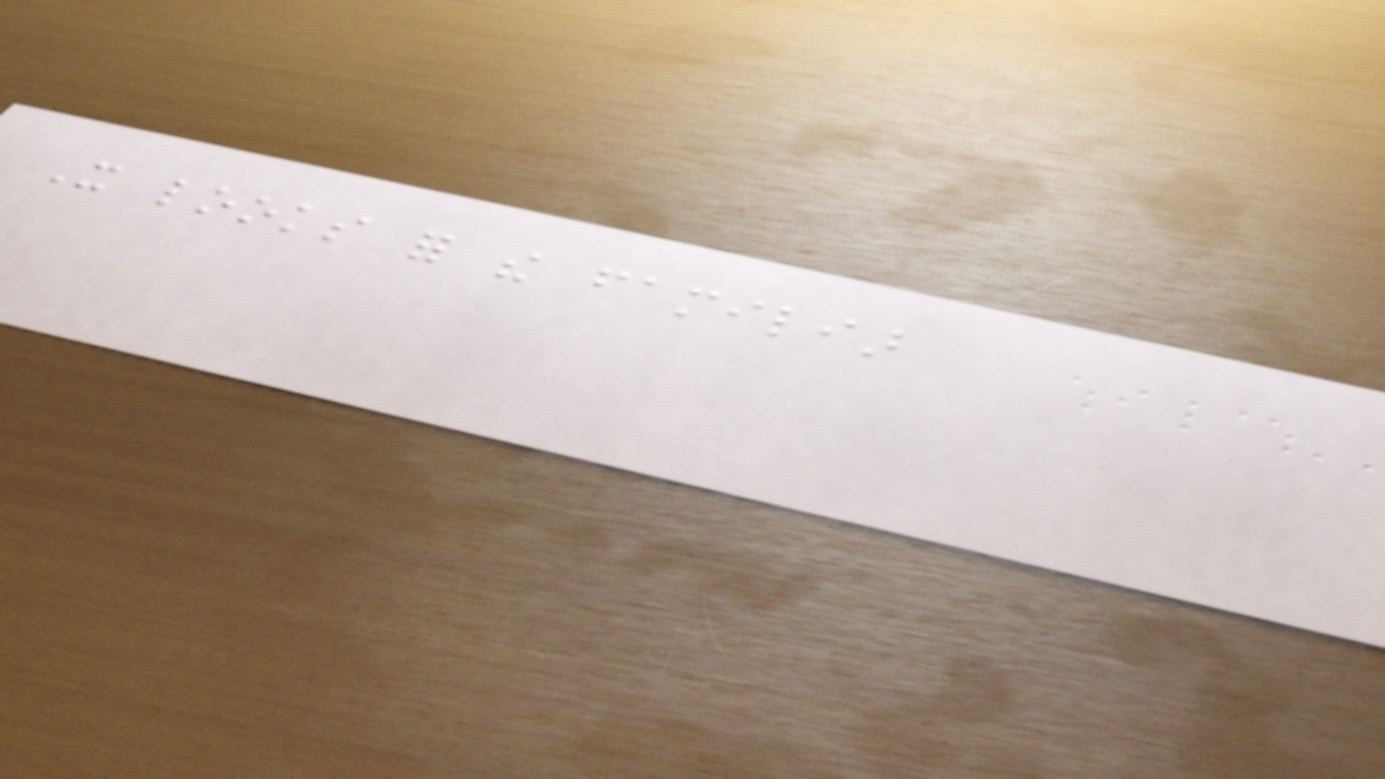It looks for the familiar
